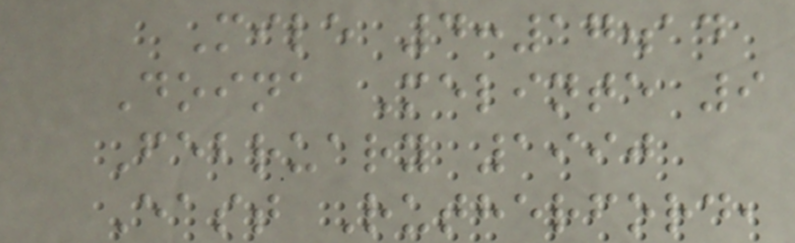Mile 4:17.14
Doina Melinte 9
February 1990
East Rutherford,
